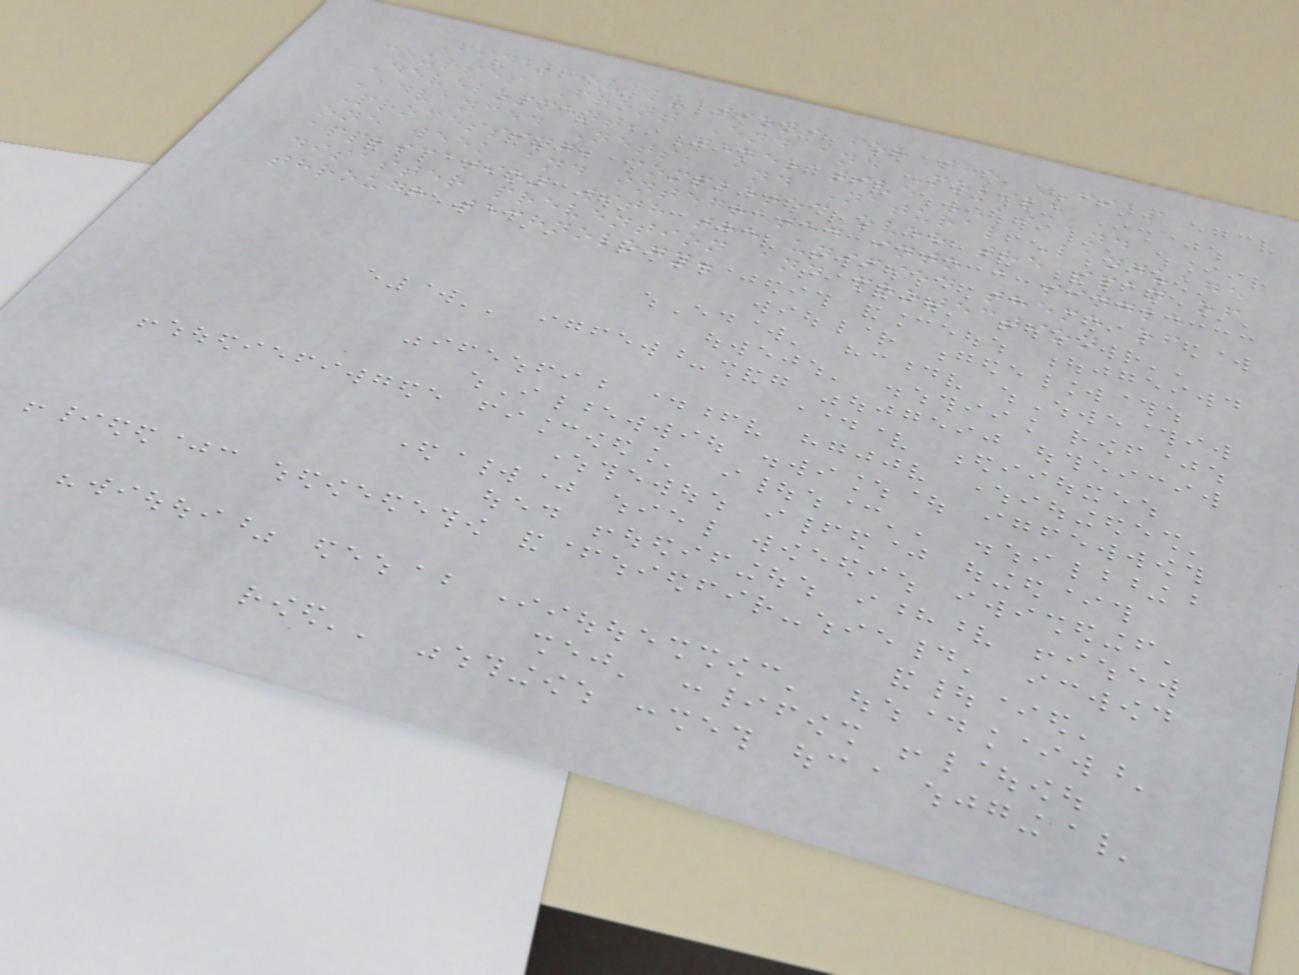Final evaluations for the FIAP
courses Front End and Mobile
Development, Generative AI and
Advanced Nets, and Natural Language
Processing, completed over the span of
one week and integrated into a single
application with the unified theme of
disaster prevention and protection
through technology.
